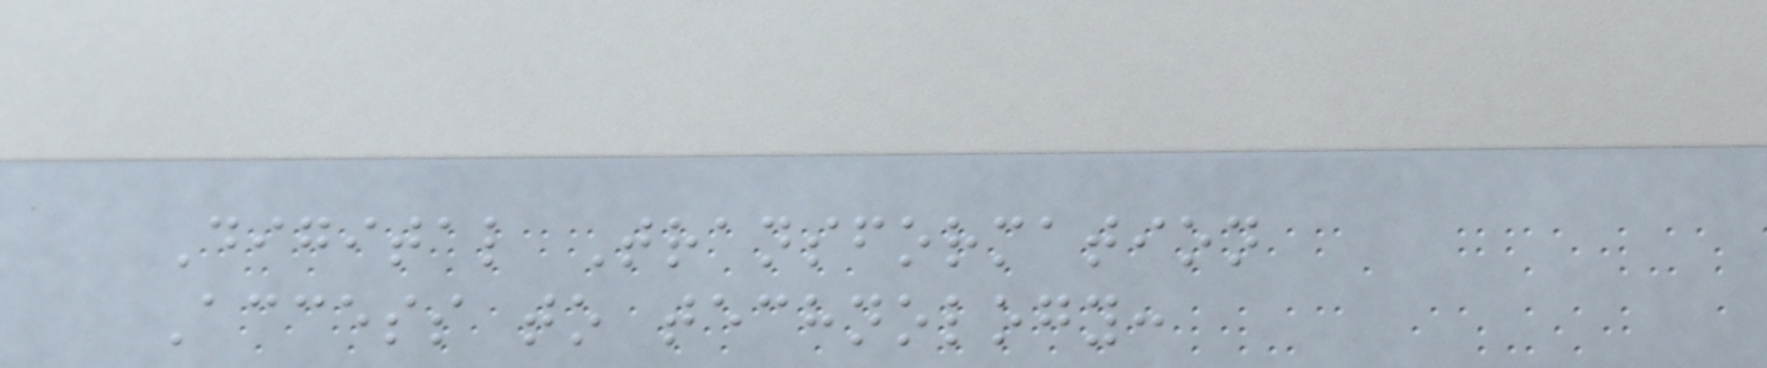Digital Transformation
Access to technology:
